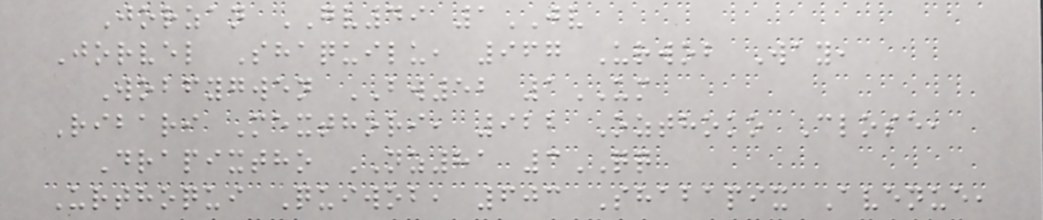Jorzan GV49 1JV
Jorvel Shaquilu, 967 Urwob Way,
Wobfygwen BW52 1UM
Ribari Mexthori, 922 Ozthoko Close,
Drapixtho NZ81 3QQ
Urthoqui Quiwob, 603 Shabapix Avenue,
